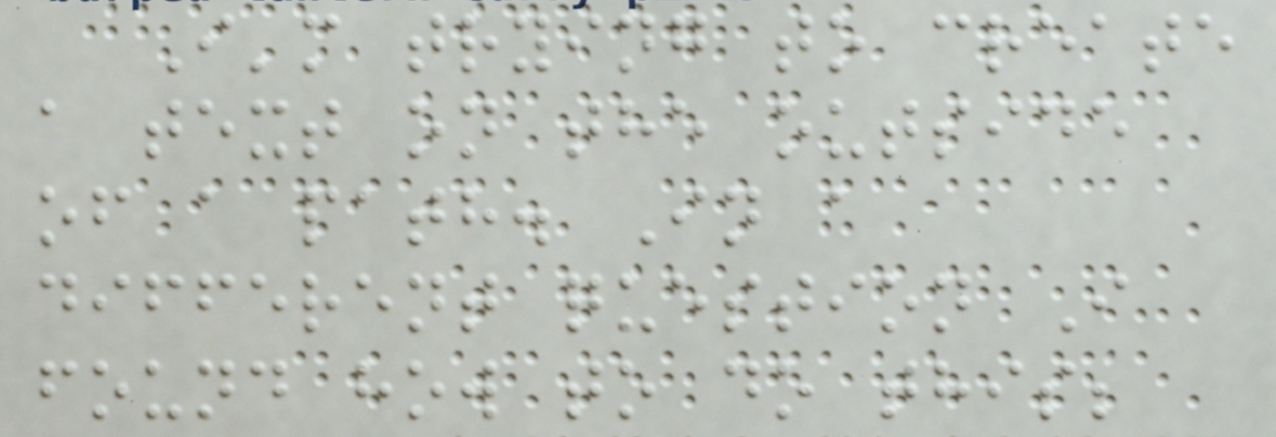I'm trying to create
a text on the outside
of a path. In a
different question I
found how to do this;
